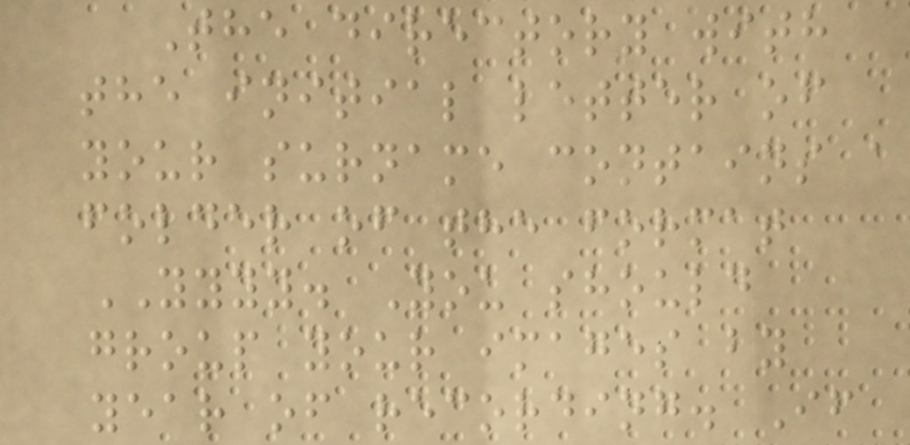The directory with
the initial letter of
your surname contains a
folder of the format
YYYY. You should
group your images by
year of recording. If
